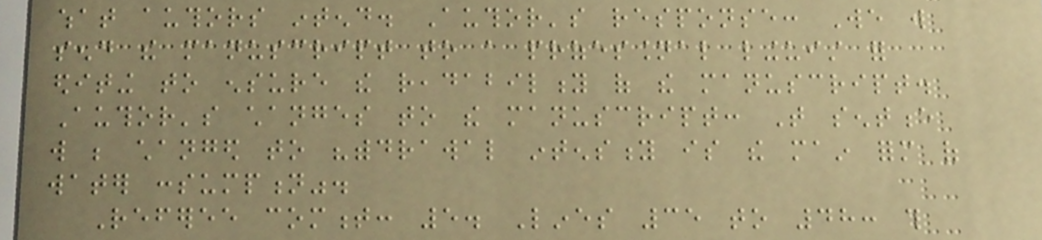what authors intend. Author's response: We will
send the manuscript to a professional linguist for
editing to ensure the readability of the manuscript.
Author's changes to the manuscript: That sentence
will be changed to "withdrawal intensity is the main form of
water consumption".
Referee comment: 5. Lines 35 to 48: this
